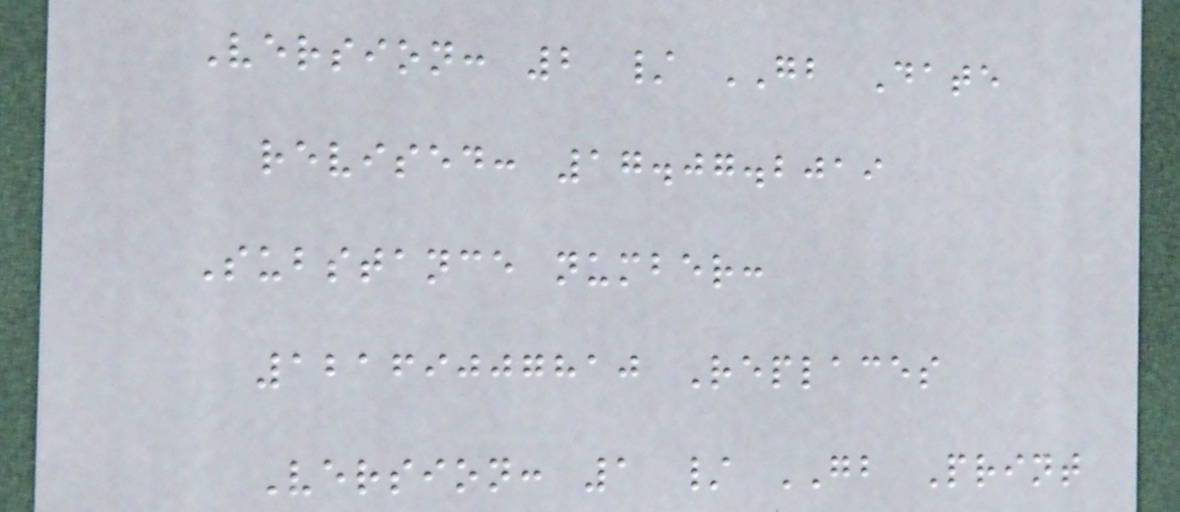Version: 2 / GB Date
revised: 17.07.2019
Substance number:
12169007810 Replaces
Version: 1 / GB Print
